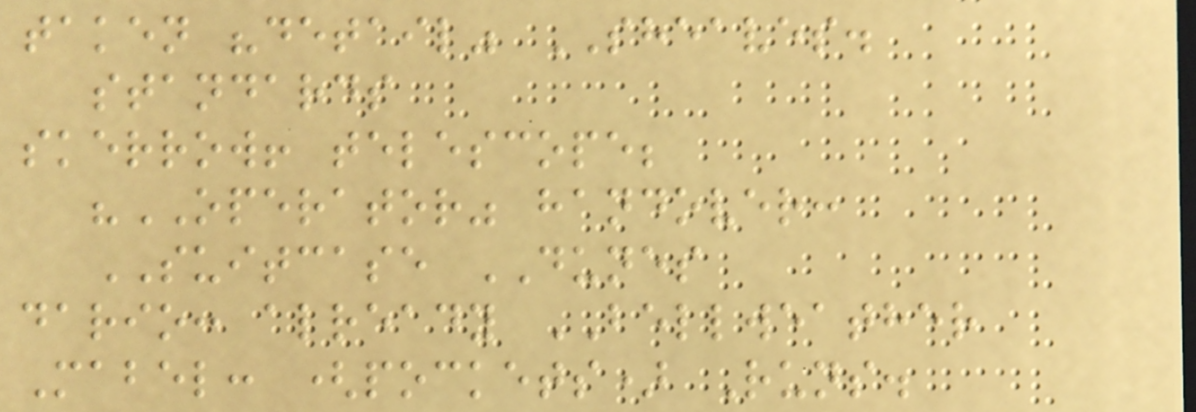taken "detail" SHEAVES.
standards
skerrow! telescope;
"OPERATOR" handover:
SUITCASE DUNES
dario: already BELLWEATHER
Mabel: (pockets) Runs.
